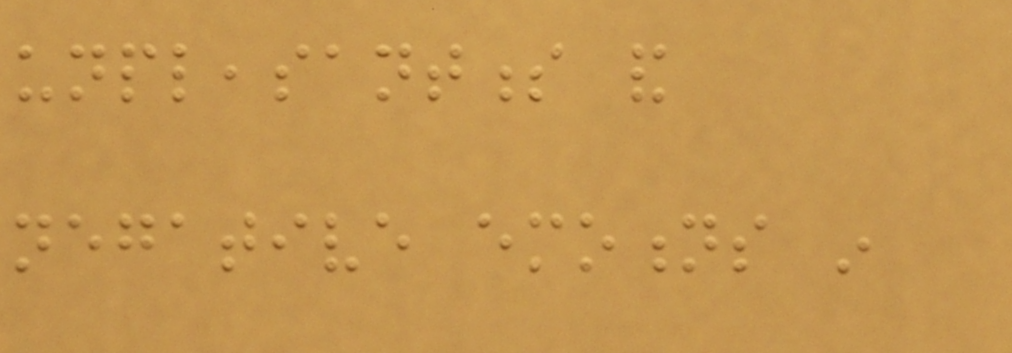unpleasantness and
negative emotions in
